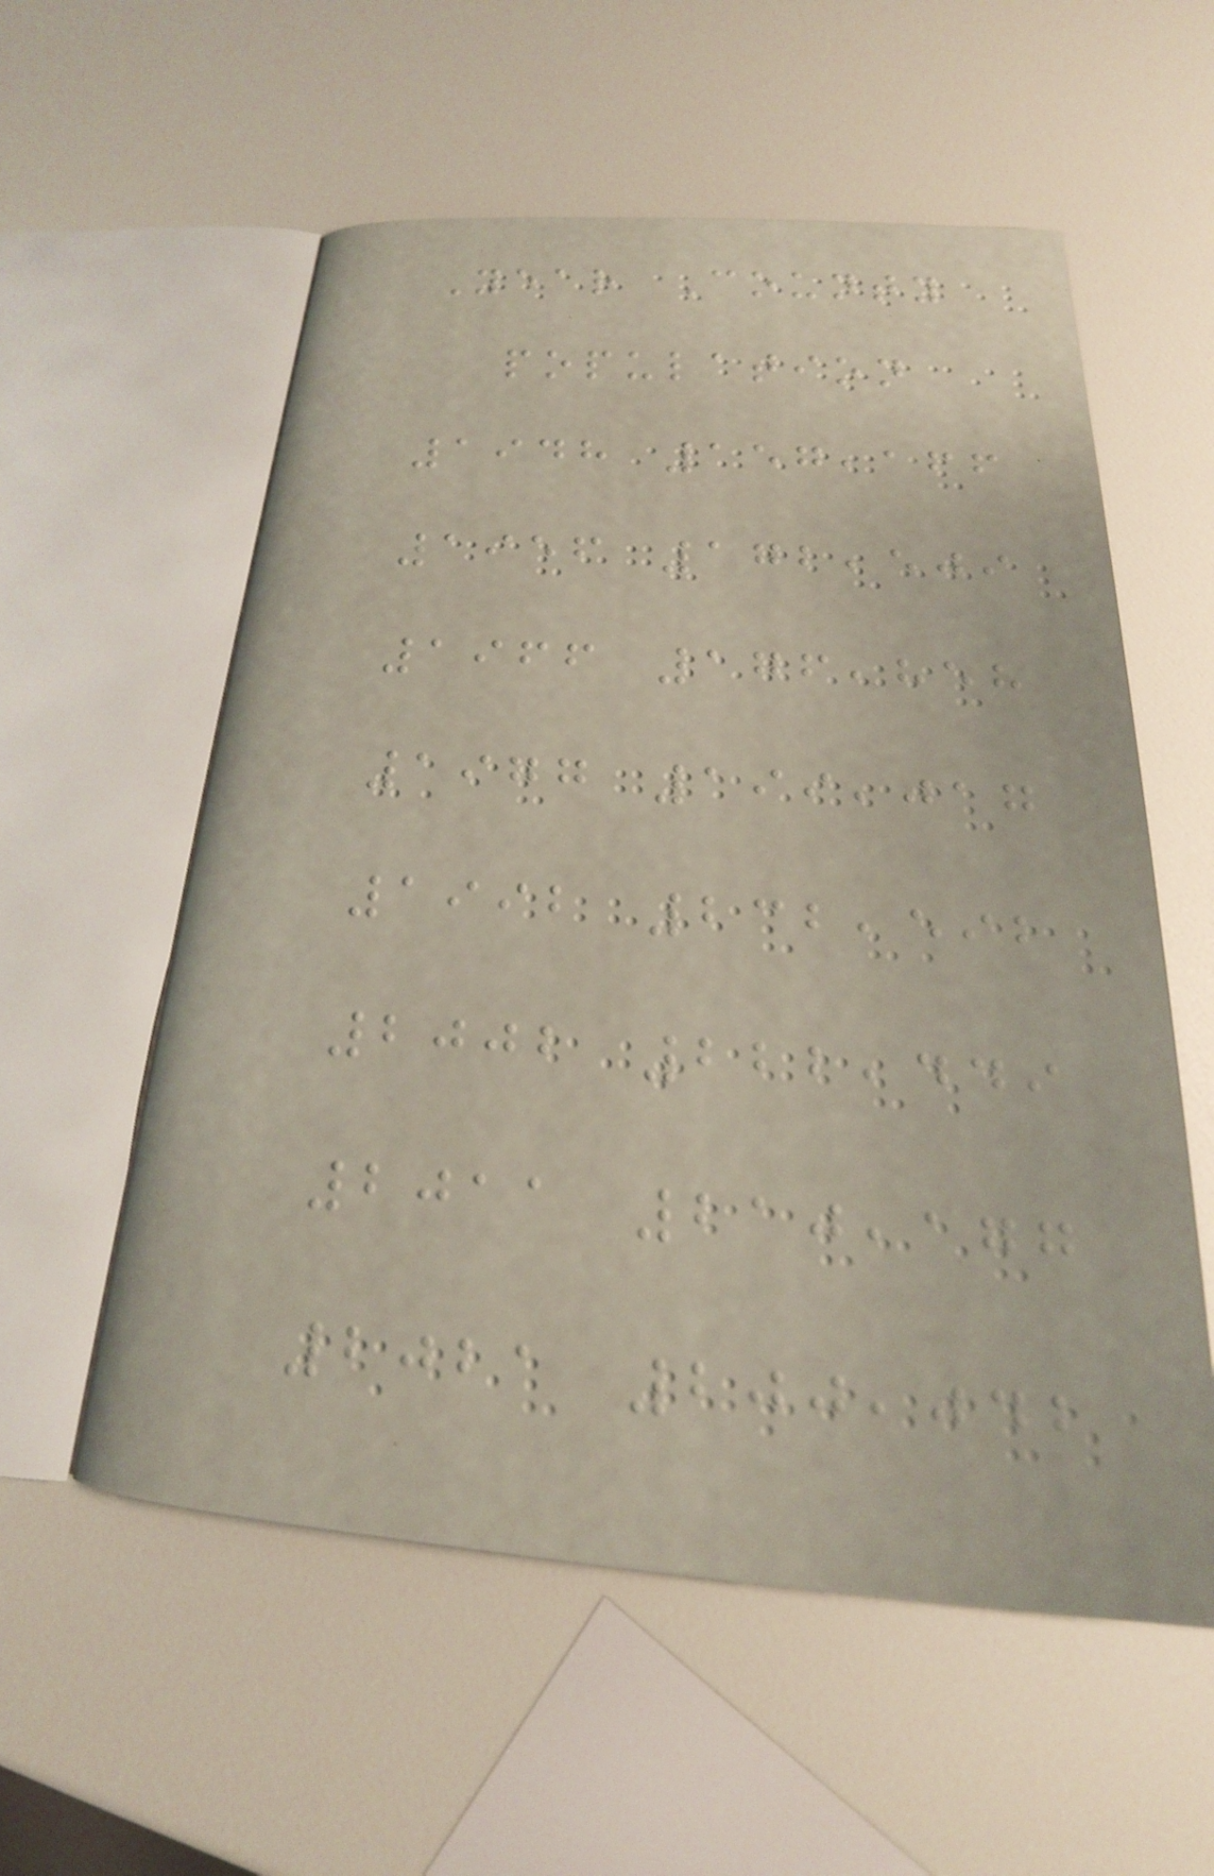Year County
population
1948 157,166
1956 172,509
1966 176,858
1977 199,017
1992 232,592
2002 222,449
2011 210,177
2021 200,042
